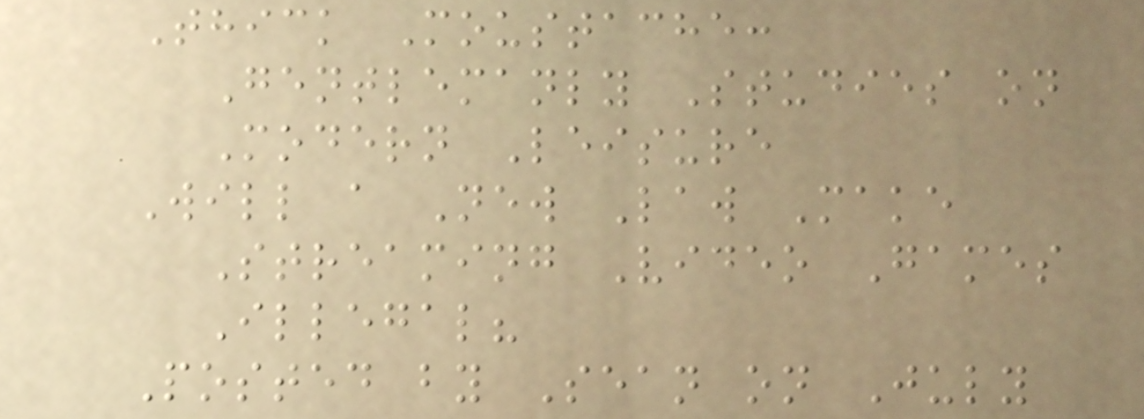Thick Moustache:
Gentlemanly Studies on
Modern Leisure
Will a New Law Make
Streaming Video Games
Illegal?
Posted by Sean on July
